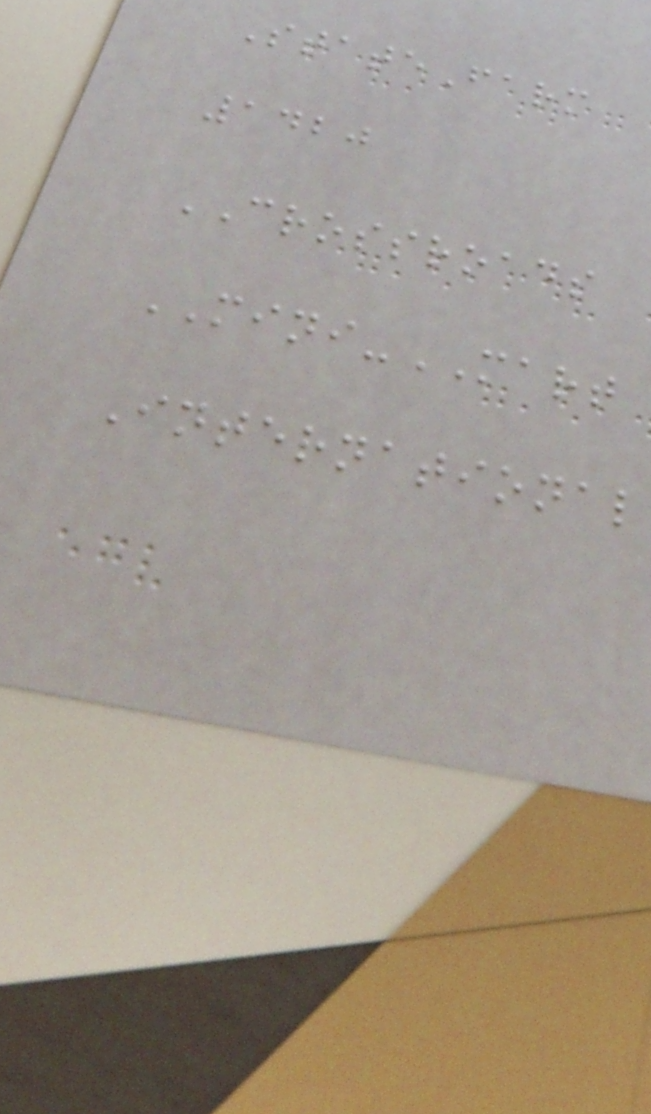StateFarm
1420
CROSSROADS
MINI-MART
International
